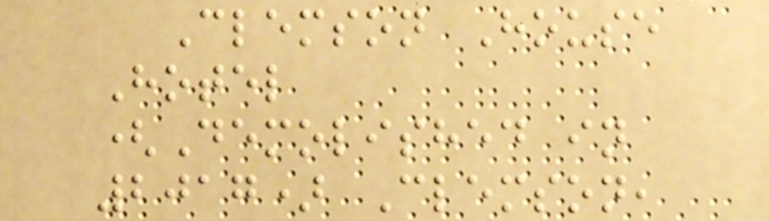Clemson House
Hotel
(Demolished in
2017) Clemson,
